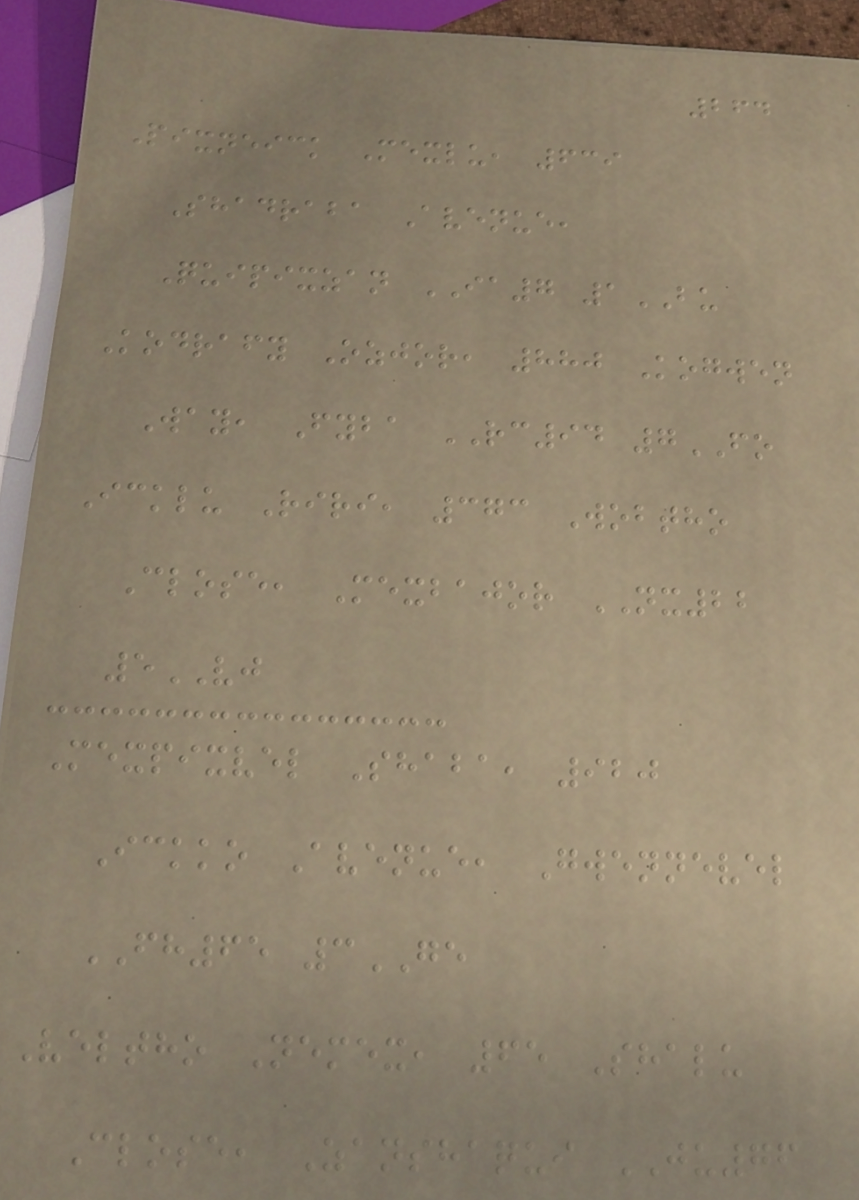264
Pixneick Mexlu, 639
Shadraba Avenue,
Quipixzan IA7 1BU
Kodrafy Ozjor, 880 Kogwen
Way, Fyba RC94 7FO
Icklu Riri, 373 Wobtho
Close, Mexbajor NX22
5VJ
Mexpixvel Shaba, 920
Ickko Avenue, Gwennevel
FH65 3GE
Veltho Nemex, 65 Shalu
Close, Zanshaqui JU76
